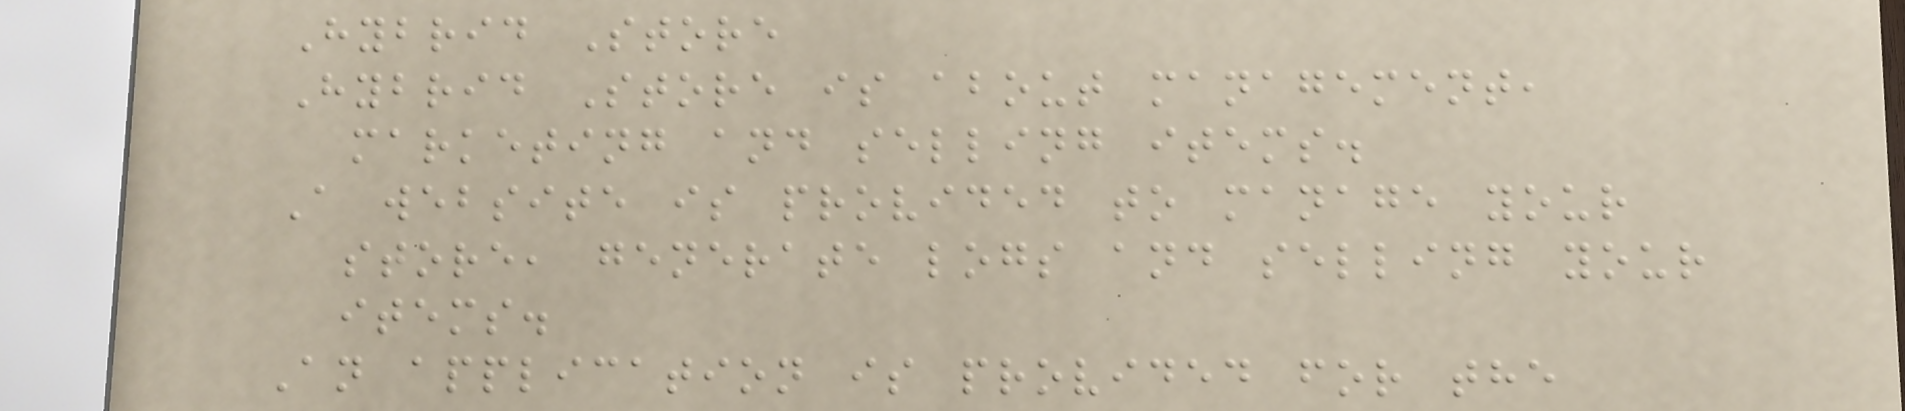Hybrid Store
Hybrid Store is about management,
marketing and selling items.
A website is provided to manage your
store, generate logs and selling your
items.
An application is provided for the
